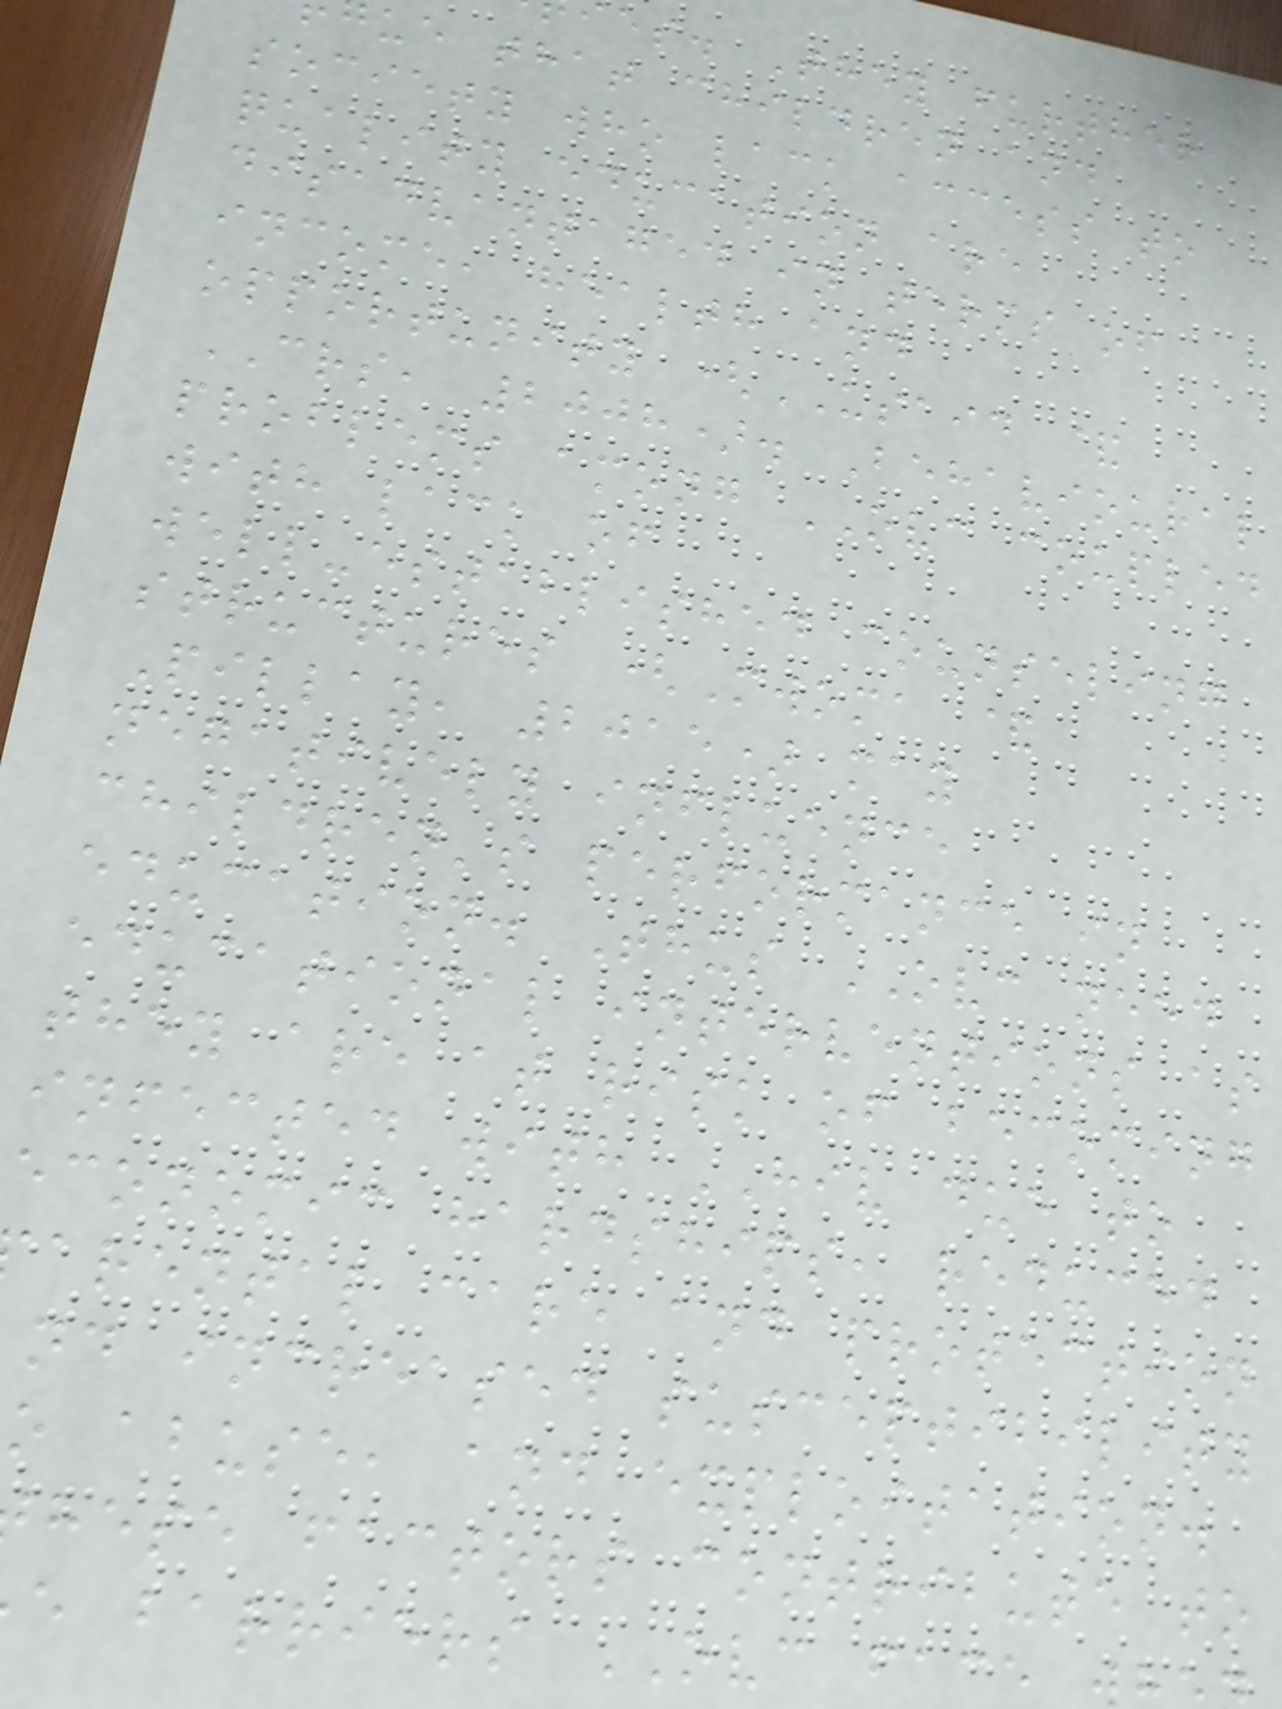es. They further
ue that children and
society who lack access to
quality education are
disadvantaged in terms of
income, health and
opportunity (USAID &
CRS, 2008). Behavioural
problems among OVC coupled
with lack of
well-established counseling
structures (Mwoma &
Pillay, 2015) may
negatively influence
children's performance in
education. Thus OVC need
educational interventions as
they are at risk of becoming
infected with HIV due to
economic hardships, reduced
arental care and protection
nd increased susceptibility
o abuse, and exploitation.
hese factors contribute to
e barriers OVC face
